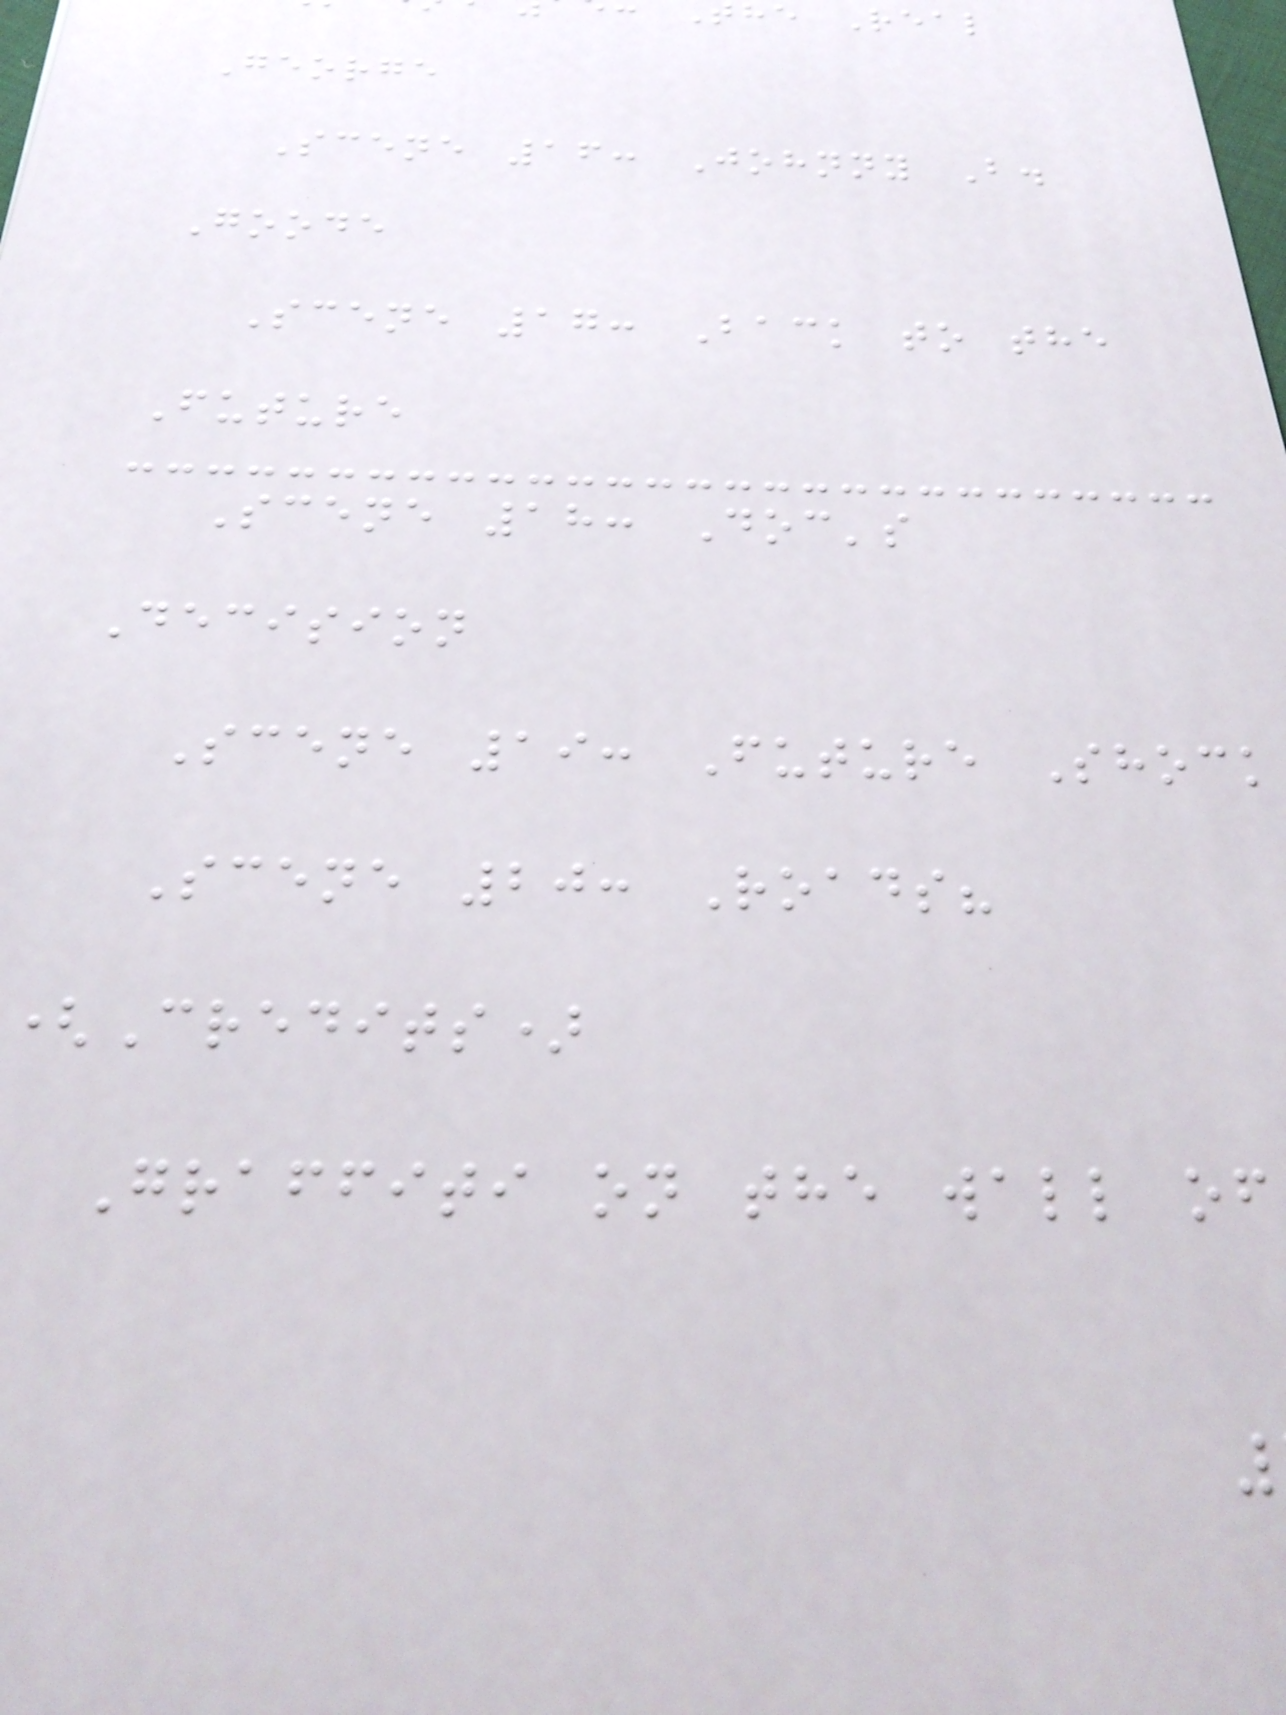he Real
George
Scene 16: Johnny B.
Goode
Scene 17: Back to the
Future
Scene 18: Doc's
Decision
Scene 19: Future Shock
Scene 20: Roads?
(Credits)
Graffiti on the wall of
